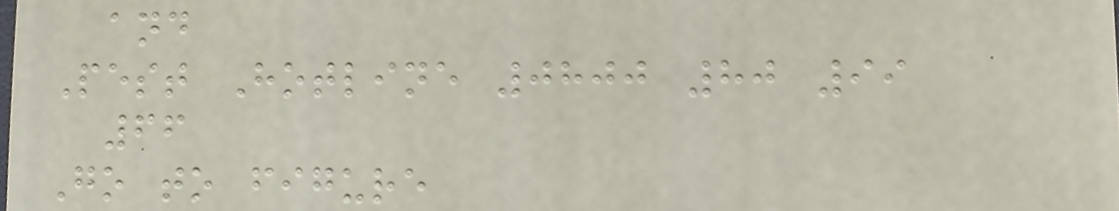and
Pest Hotline 0800 80 99
66
Go to figure
